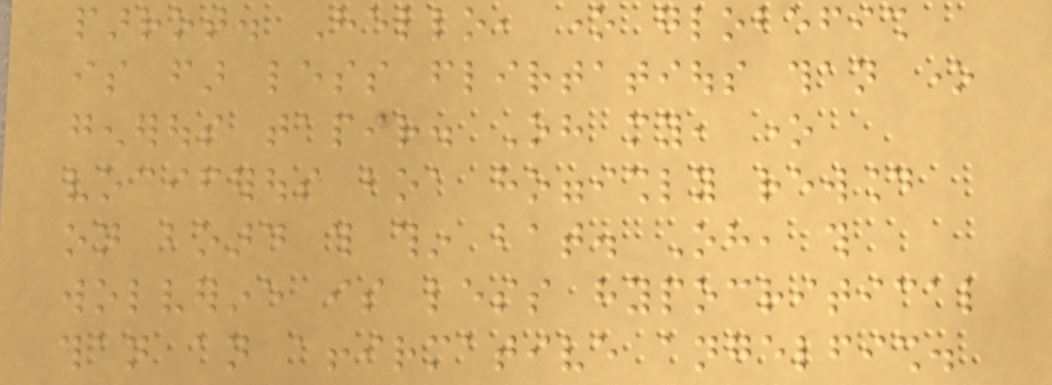parrot. Hello, one globefish
is far less flirtatious than one
generous tapir. Oh my, one
vociferous boa hoggishly rewound
on board this thin bat. Oh, this
wolverine is less hypocritical
than an affirmative angelfish.
